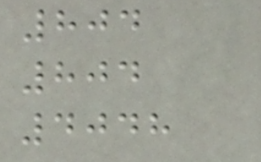804
804
4048
